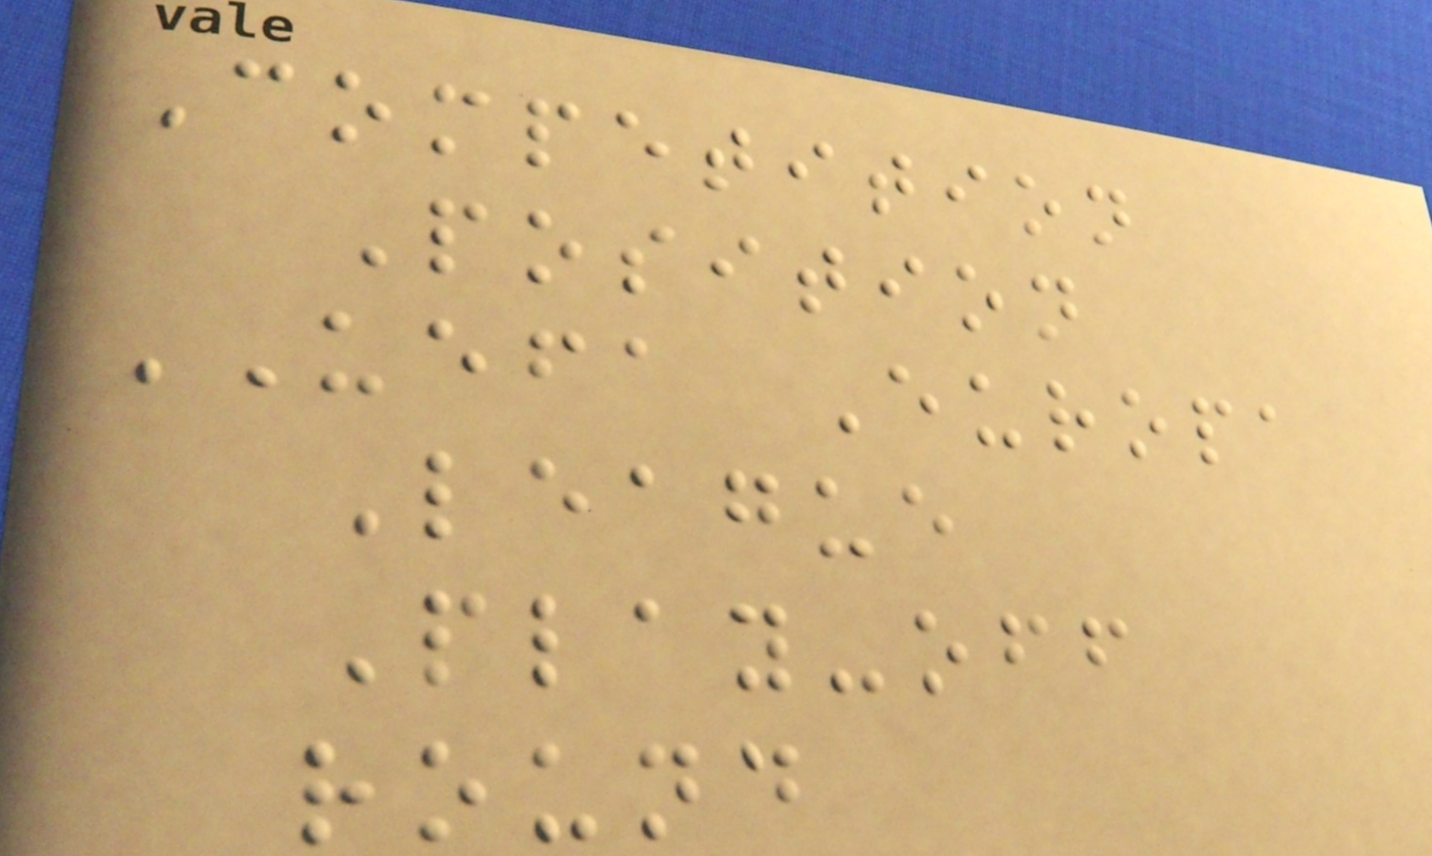Competition
Position
UEFA Europa
League
Play-off
round
